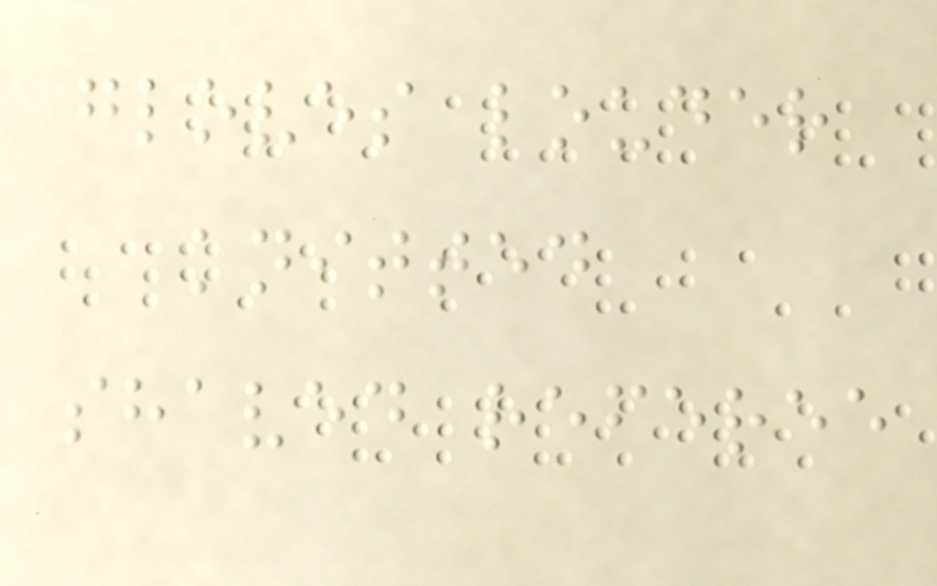gloves louder
knitted
shaved referee
